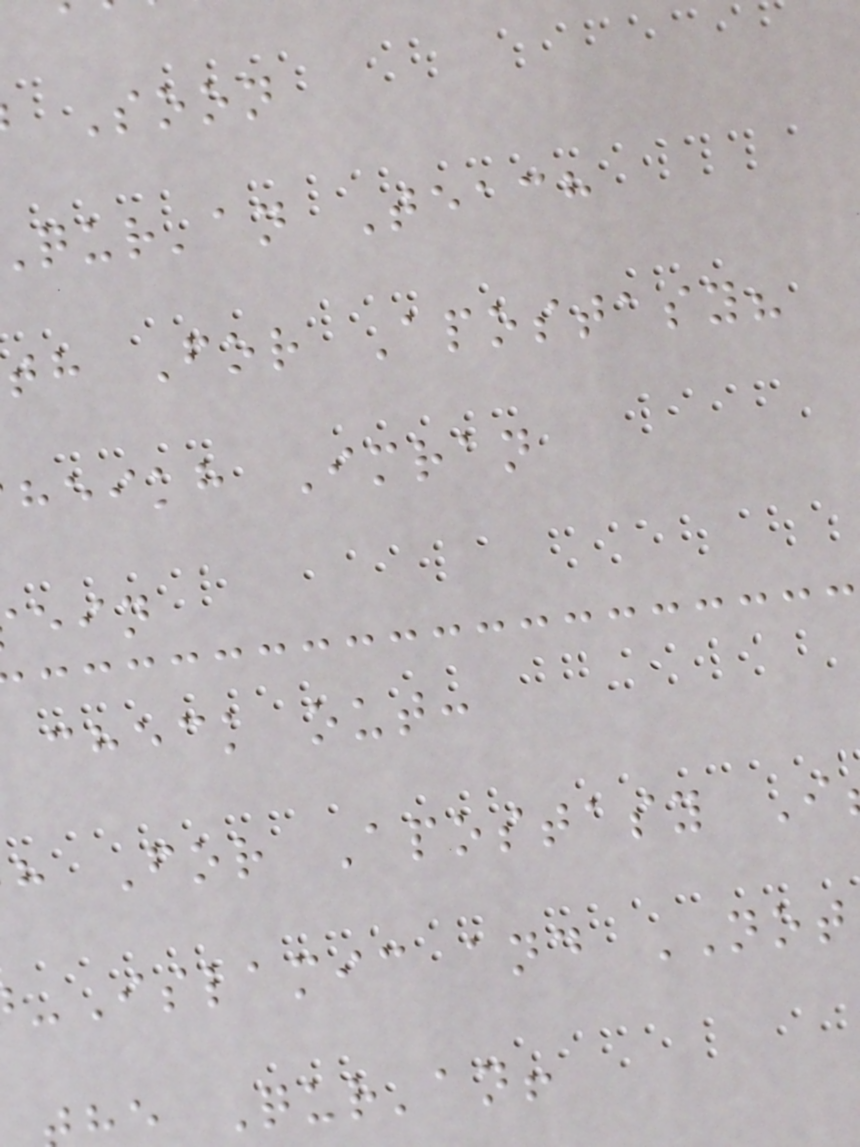Soon
qur'an Teach
th For Apostasy?
heikh Imran
check out:
h For Apostasy I
-Islamic and NOT
e Qur'an!
